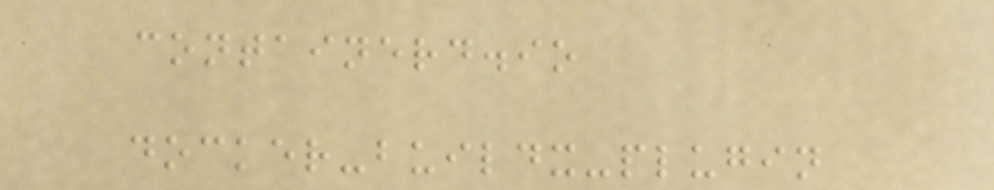containerd.io
docker-buildx-plugin
